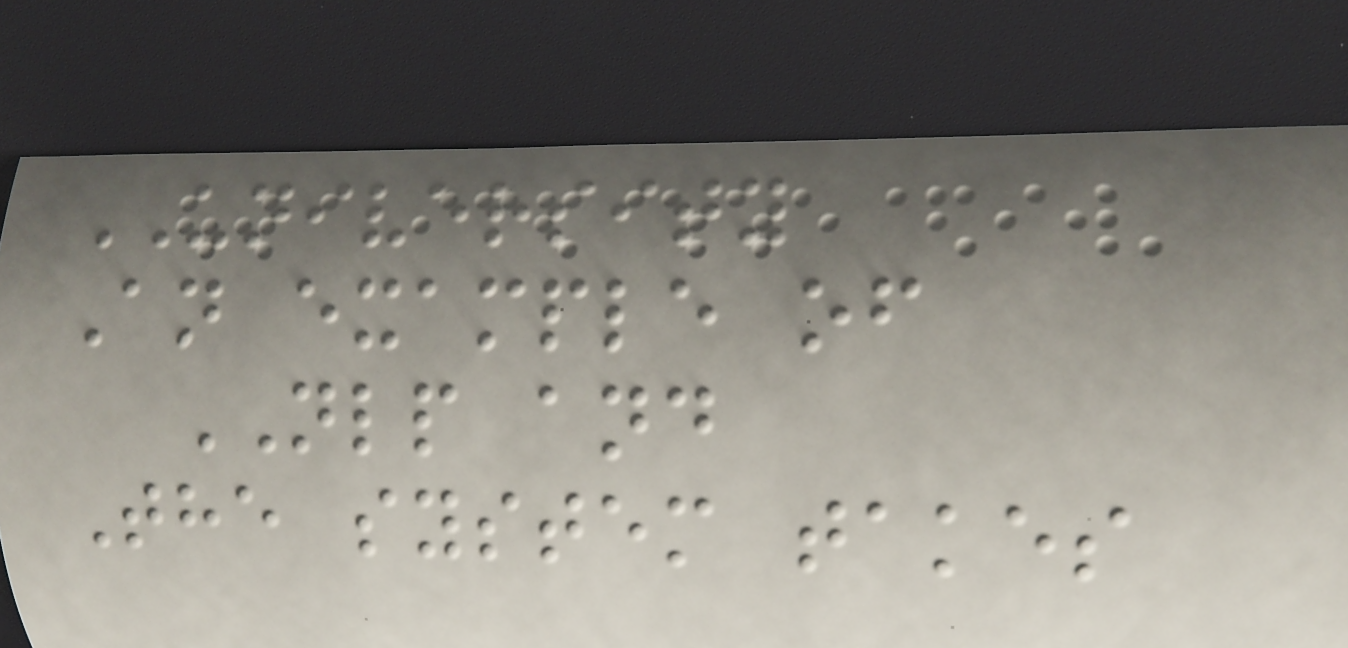UNIVERSITY
An example of
NLP and
The system takes
